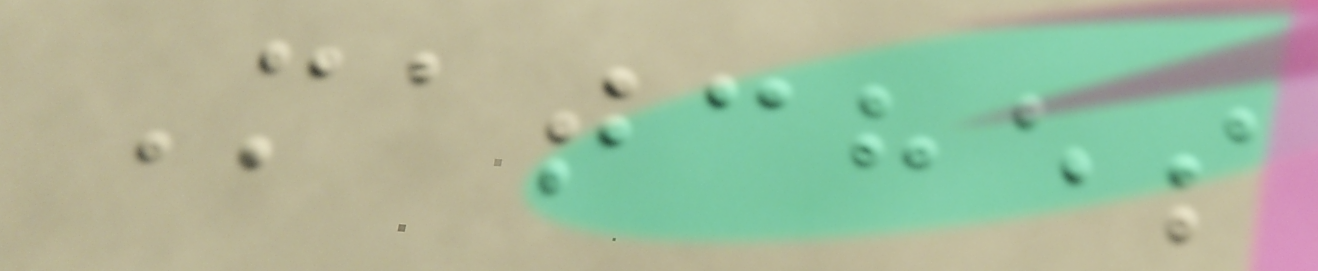Matches
